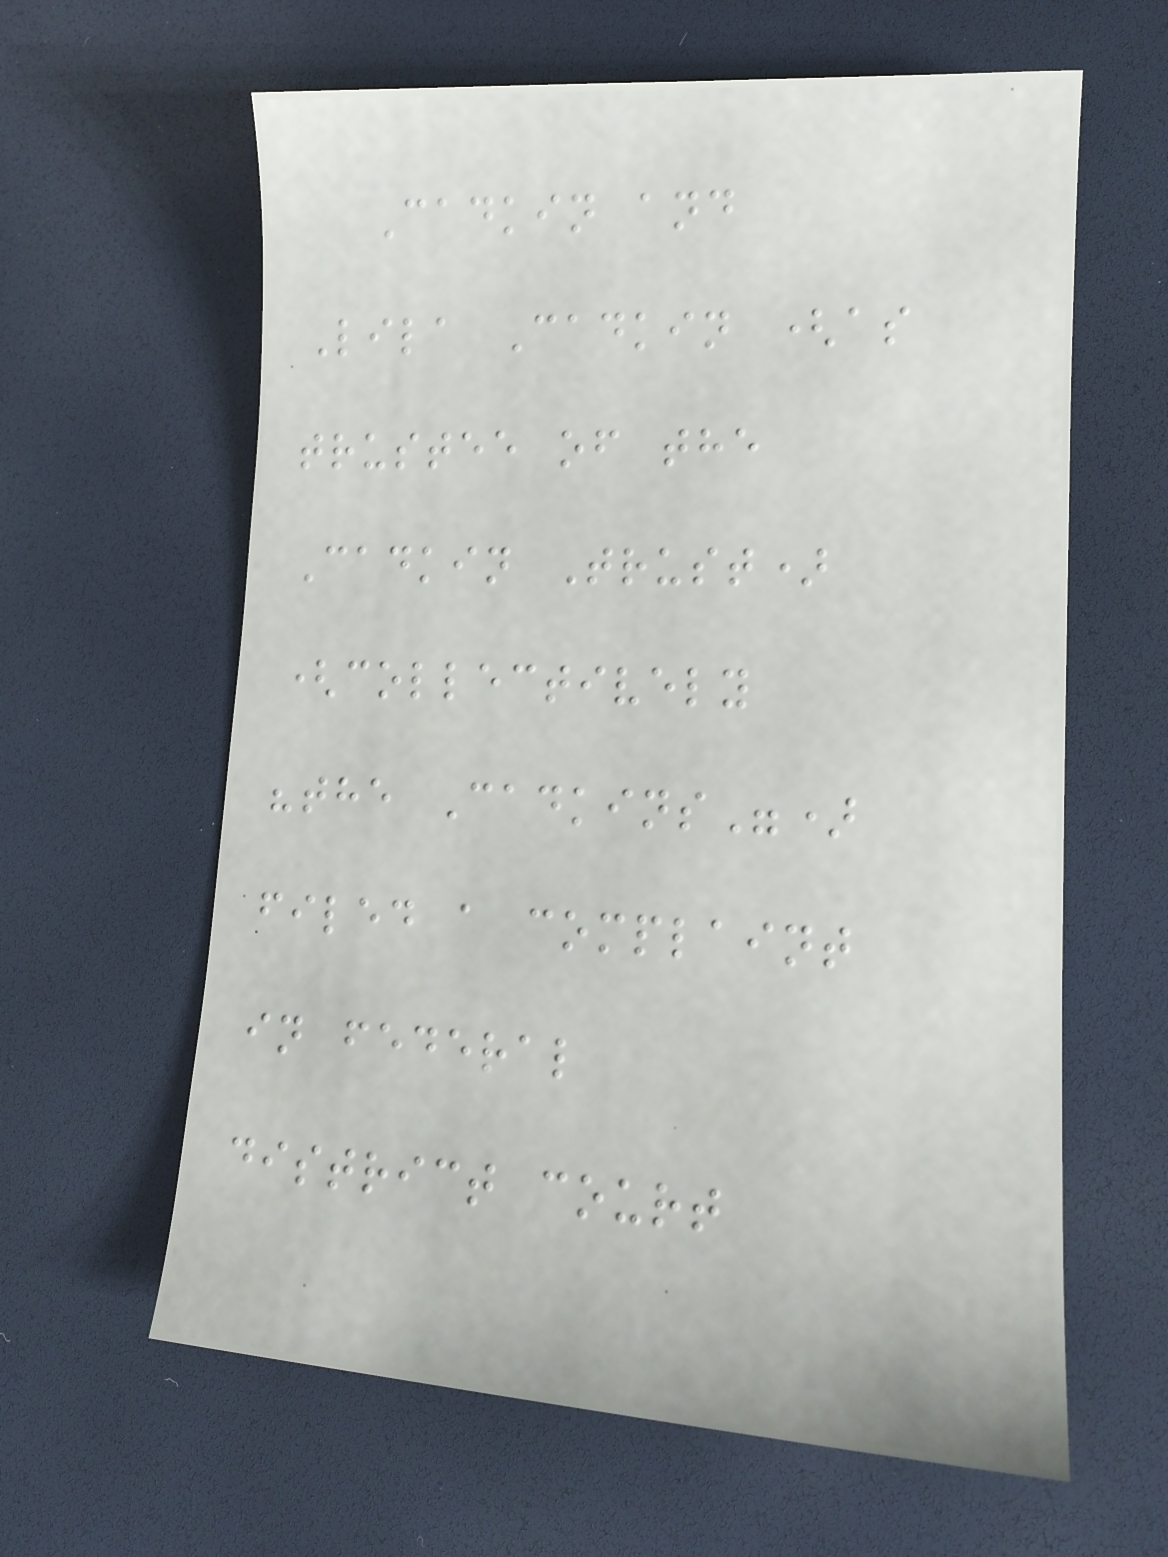Cadkin and
Lila Cadkin (as
trustee of the
Cadkin Trust)
(collectively
"the Cadkins")
filed a complaint
in federal
district court
